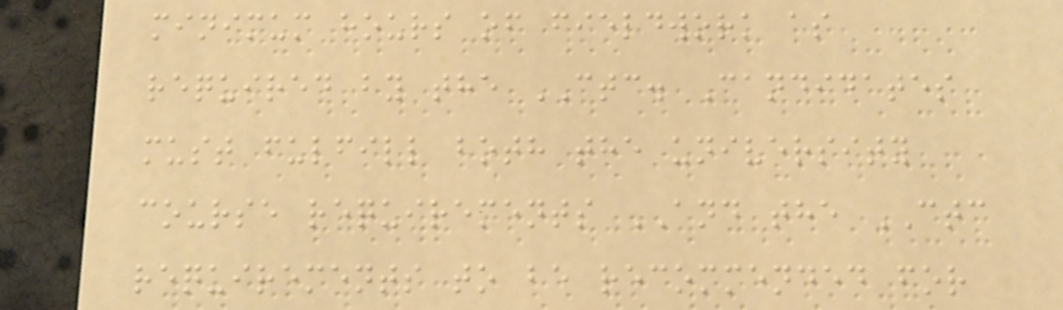minimum hours of fieldwork as
required by the CTC. Candidates
must fulfill both the university
course requirements AND the CTC
requirements to be recommended for
